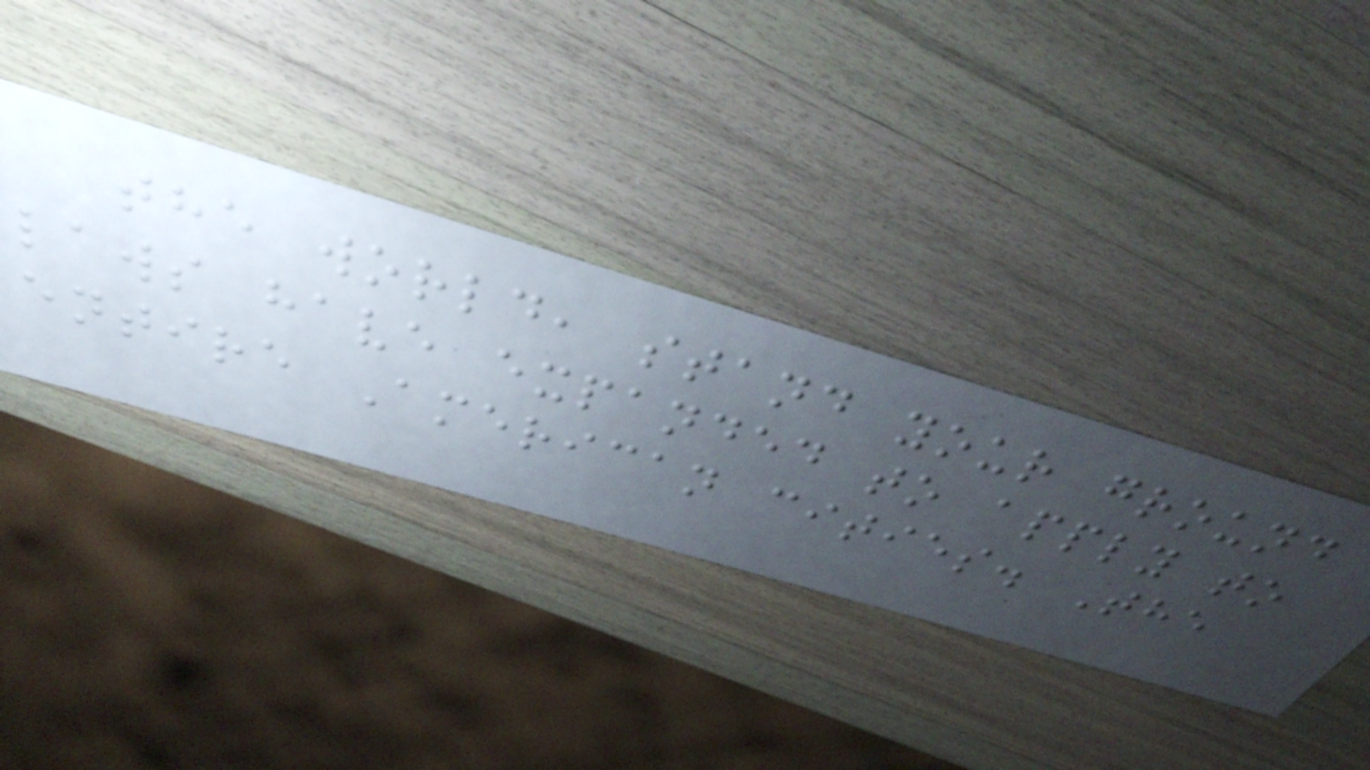the world, stand your ground
laws have expanded to apply to
entire American cities. The
